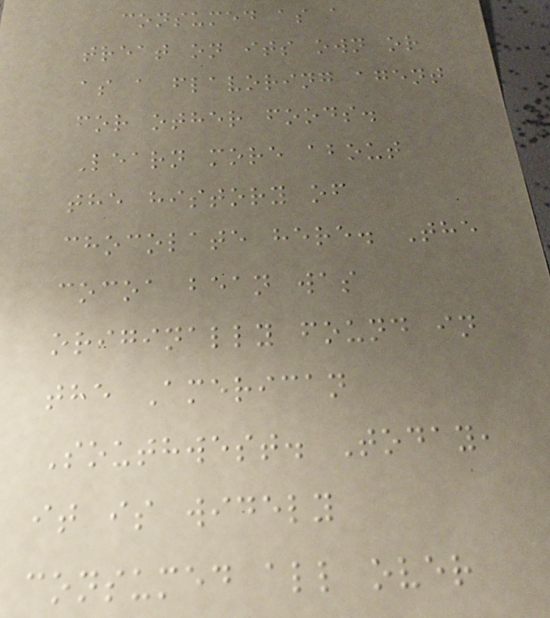consumed as a
treat on its own or
as a flavoring agent
for other foods.
Learn more about
the history of
chocolate here. The
cocoa bean was
originally found in
the American
Southwest. Today,
it is widely
consumed all over
